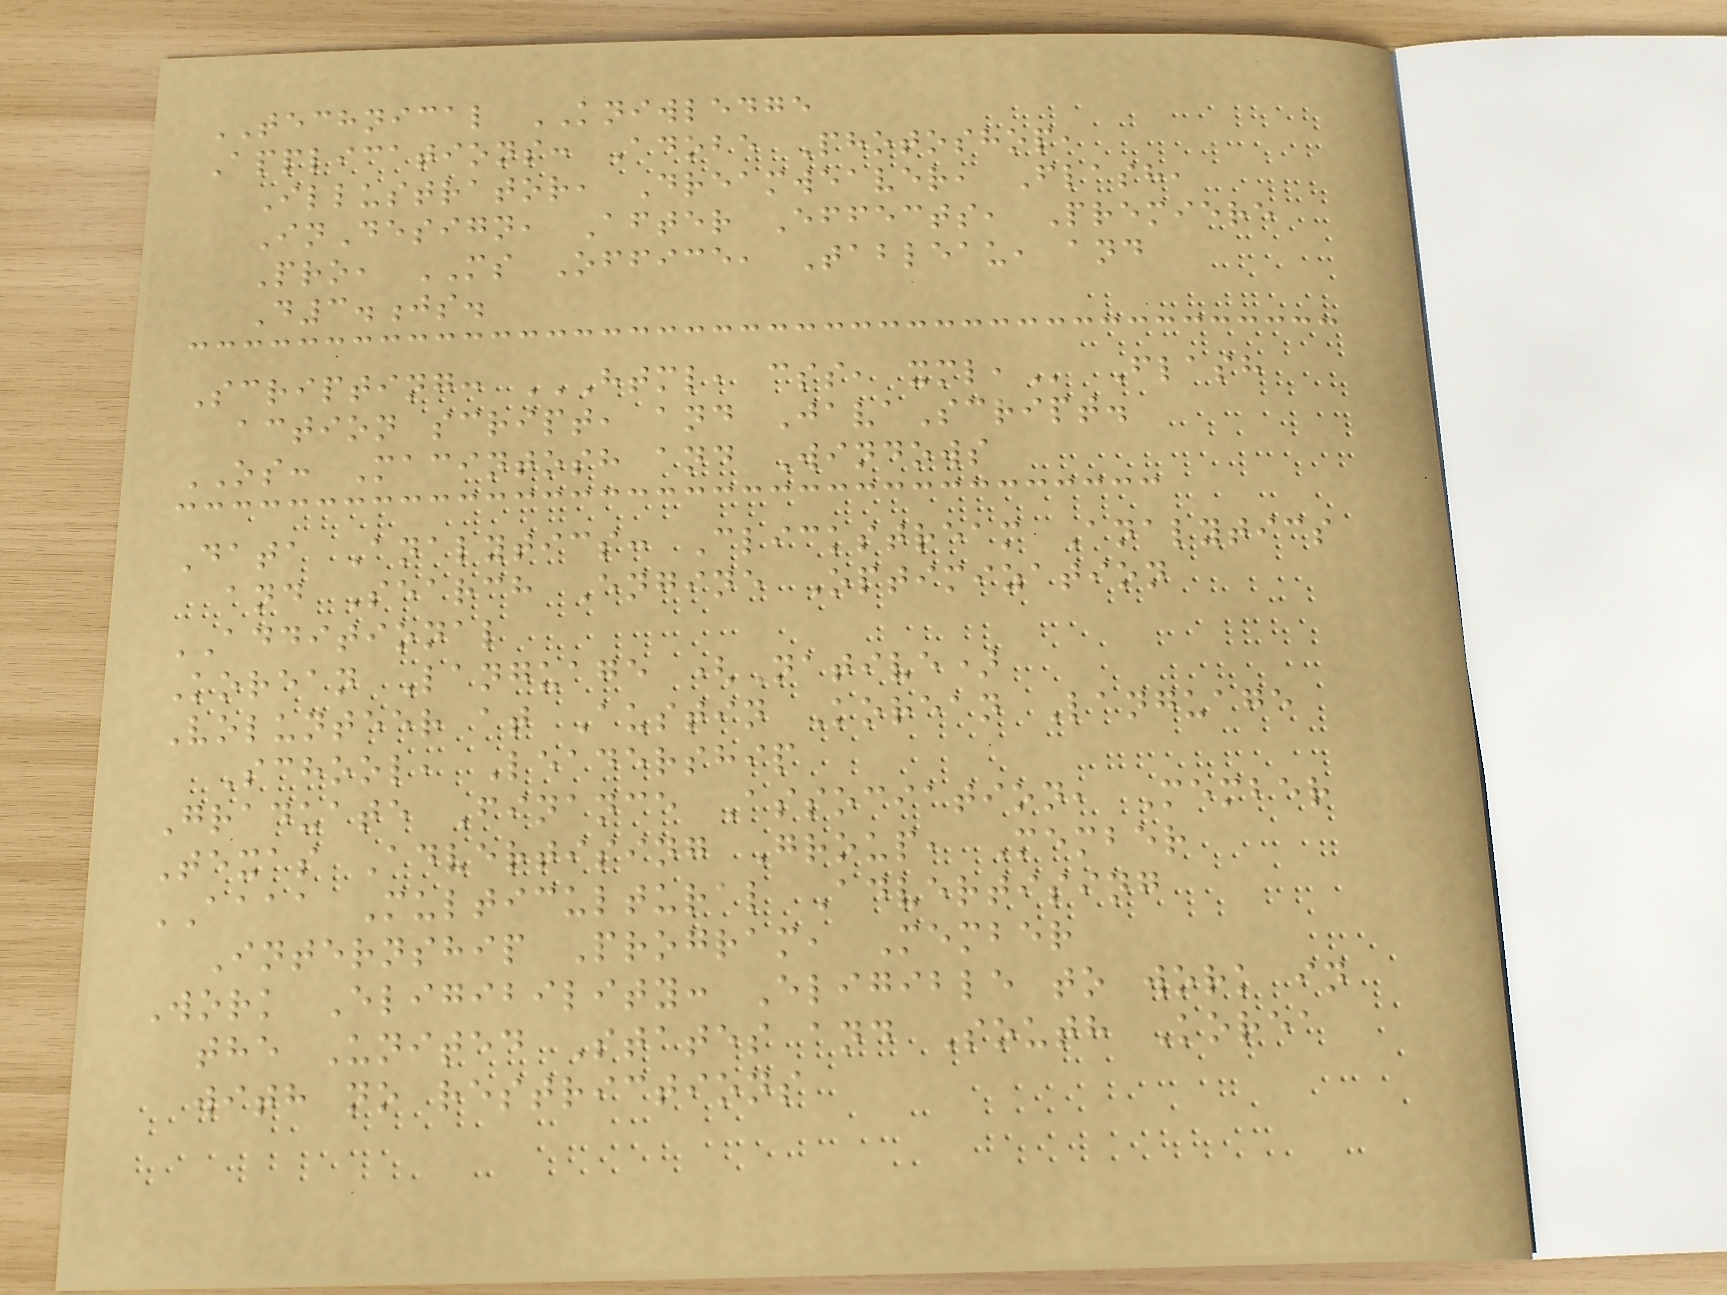TECHNICAL KNIWLEDGE
Applications: Adobe Photoshop,
Illustrator, Dreamweaver, Flash,
InDesign, After Effects, Premiere
Pro, MS Office, Tableau, and
D3.js.
Scripting: HTML, CSS, XML, Flash
action script, and JavaScript.
OS: Macintosh and Windows
Data Analytics: Clickstream Analytics
and Search Engine Optimization
ADDITIONAL
Korean Language (Native)
Volunteer at Austin Korean Language
School, Leadership
Graduate Finance Association, Member
Texas Advertising Group, Member
AAAA Multicultural Advertising
Internship Program, Member
Work Eligibility: Eligible to work in
the United States and South Korea
with no restrictions
